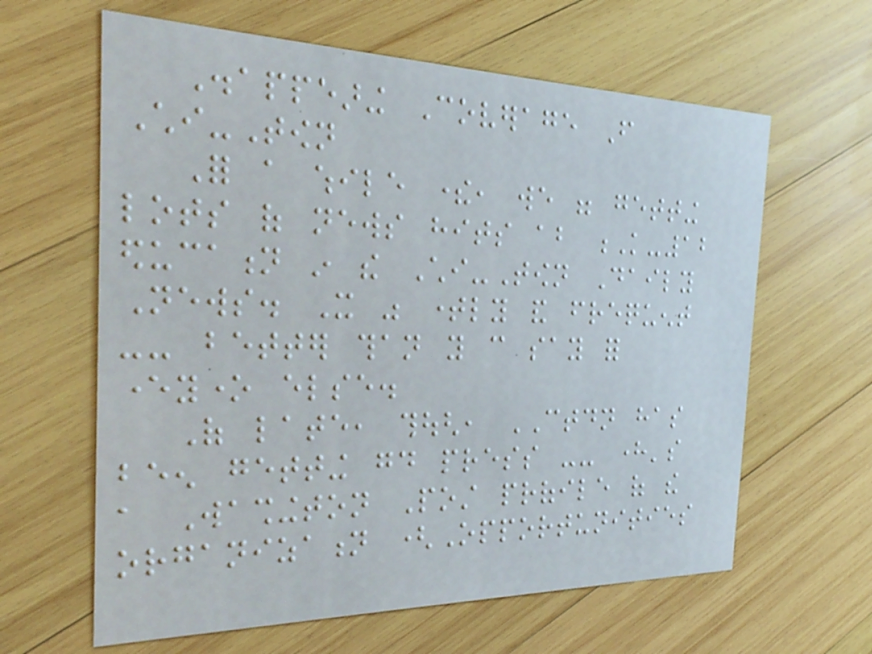Disappearing Coverage From
Chi-Town
For a while there, we were getting
lots of news hits about K-12
education in the Chi-Town Daily
News. It was timely and frequent
-- better than you can say for
everyone else.
Of late, though, CTDN has
been getting good press -- here's
a Washington Post profile of the
organization (Opportunities
